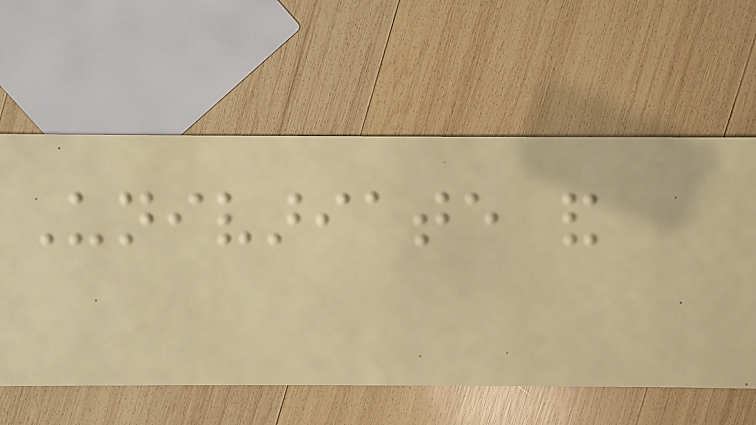Univariate and
